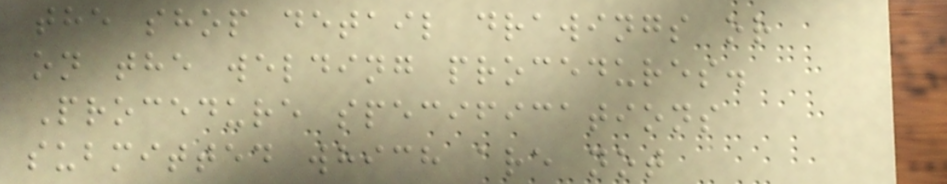the shop detail drawings or
on the welding procedures.
Procedure specifications
submitted which are not
